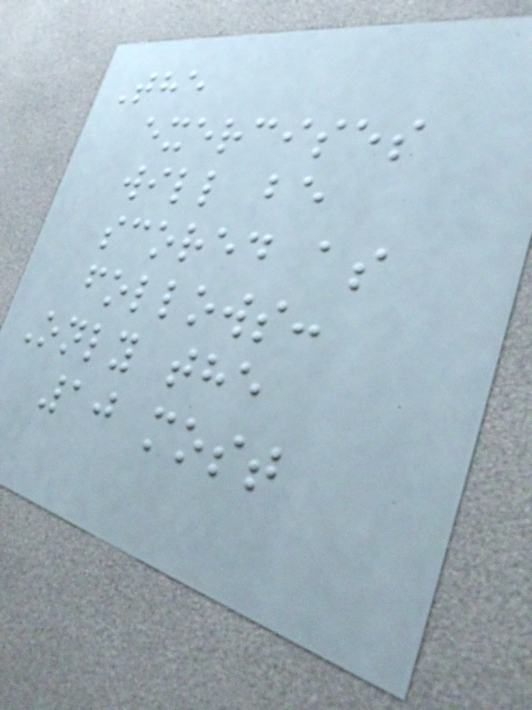The
exercises
will be
scored as
follows:
Only the
10 most
